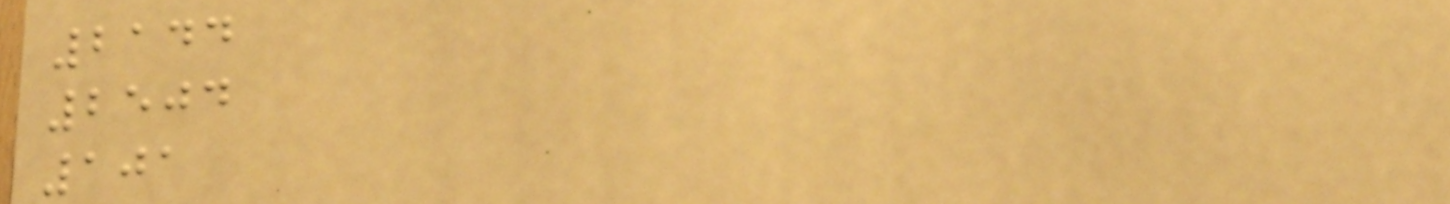2144
2504
101
